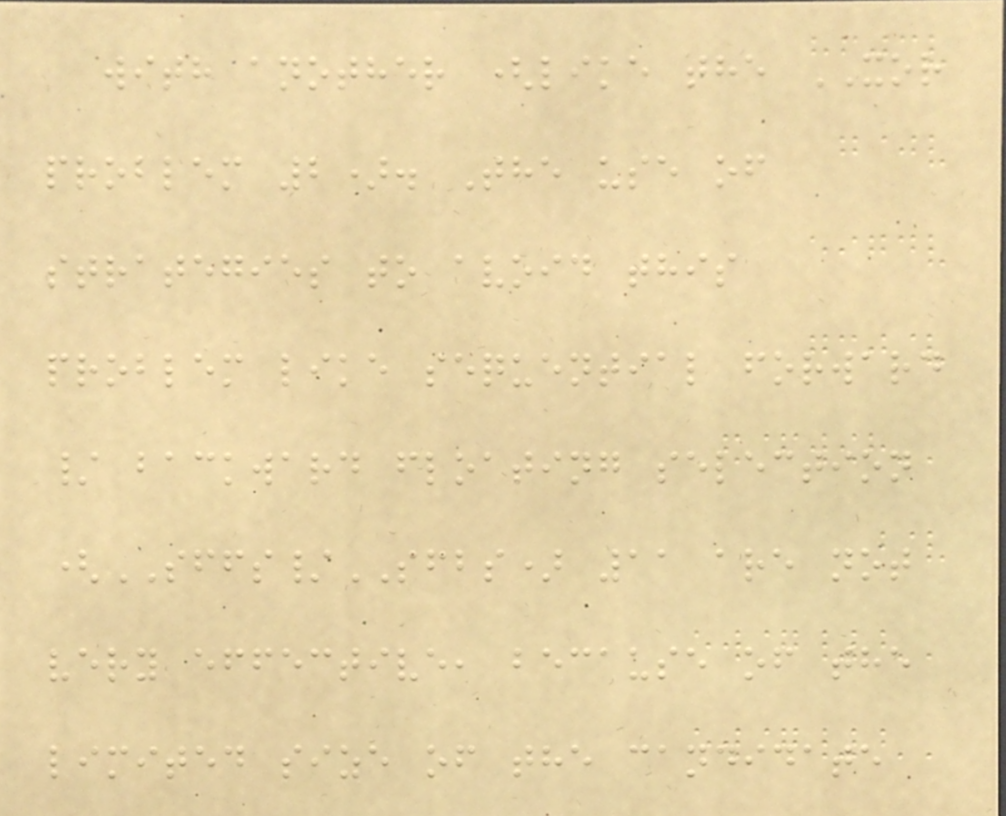with another (like the XOR
problem 2). The use of
strategies to avoid this
problem like sequential forward
/ backward floating selection
(SFFS/SFBS) 11 are not
very effective, because of the
limited size of the candidate
